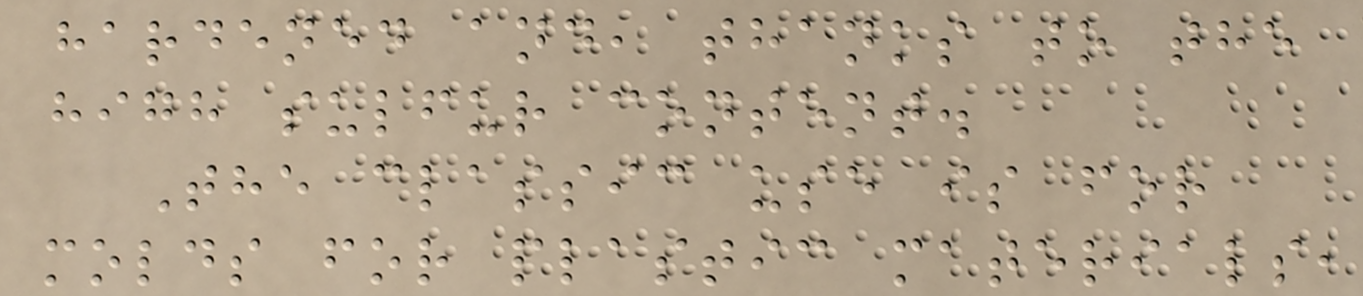hardened and, thanks to the
high sulfur content.
The classic use is for
molds for plastic materials,
